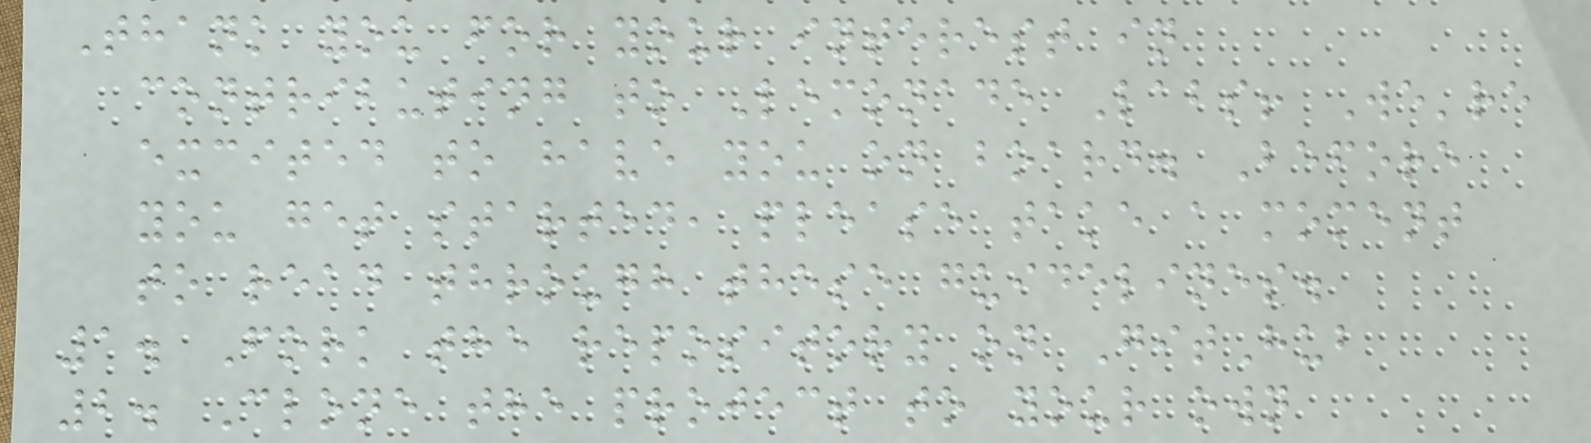Thank you for your interest in
contributing to Lemonade Labs! We're
excited to have you on board. Before
you get started, please take a moment
to read through these guidelines.
1. Fork the repository on GitHub
2. Clone the project to your own
